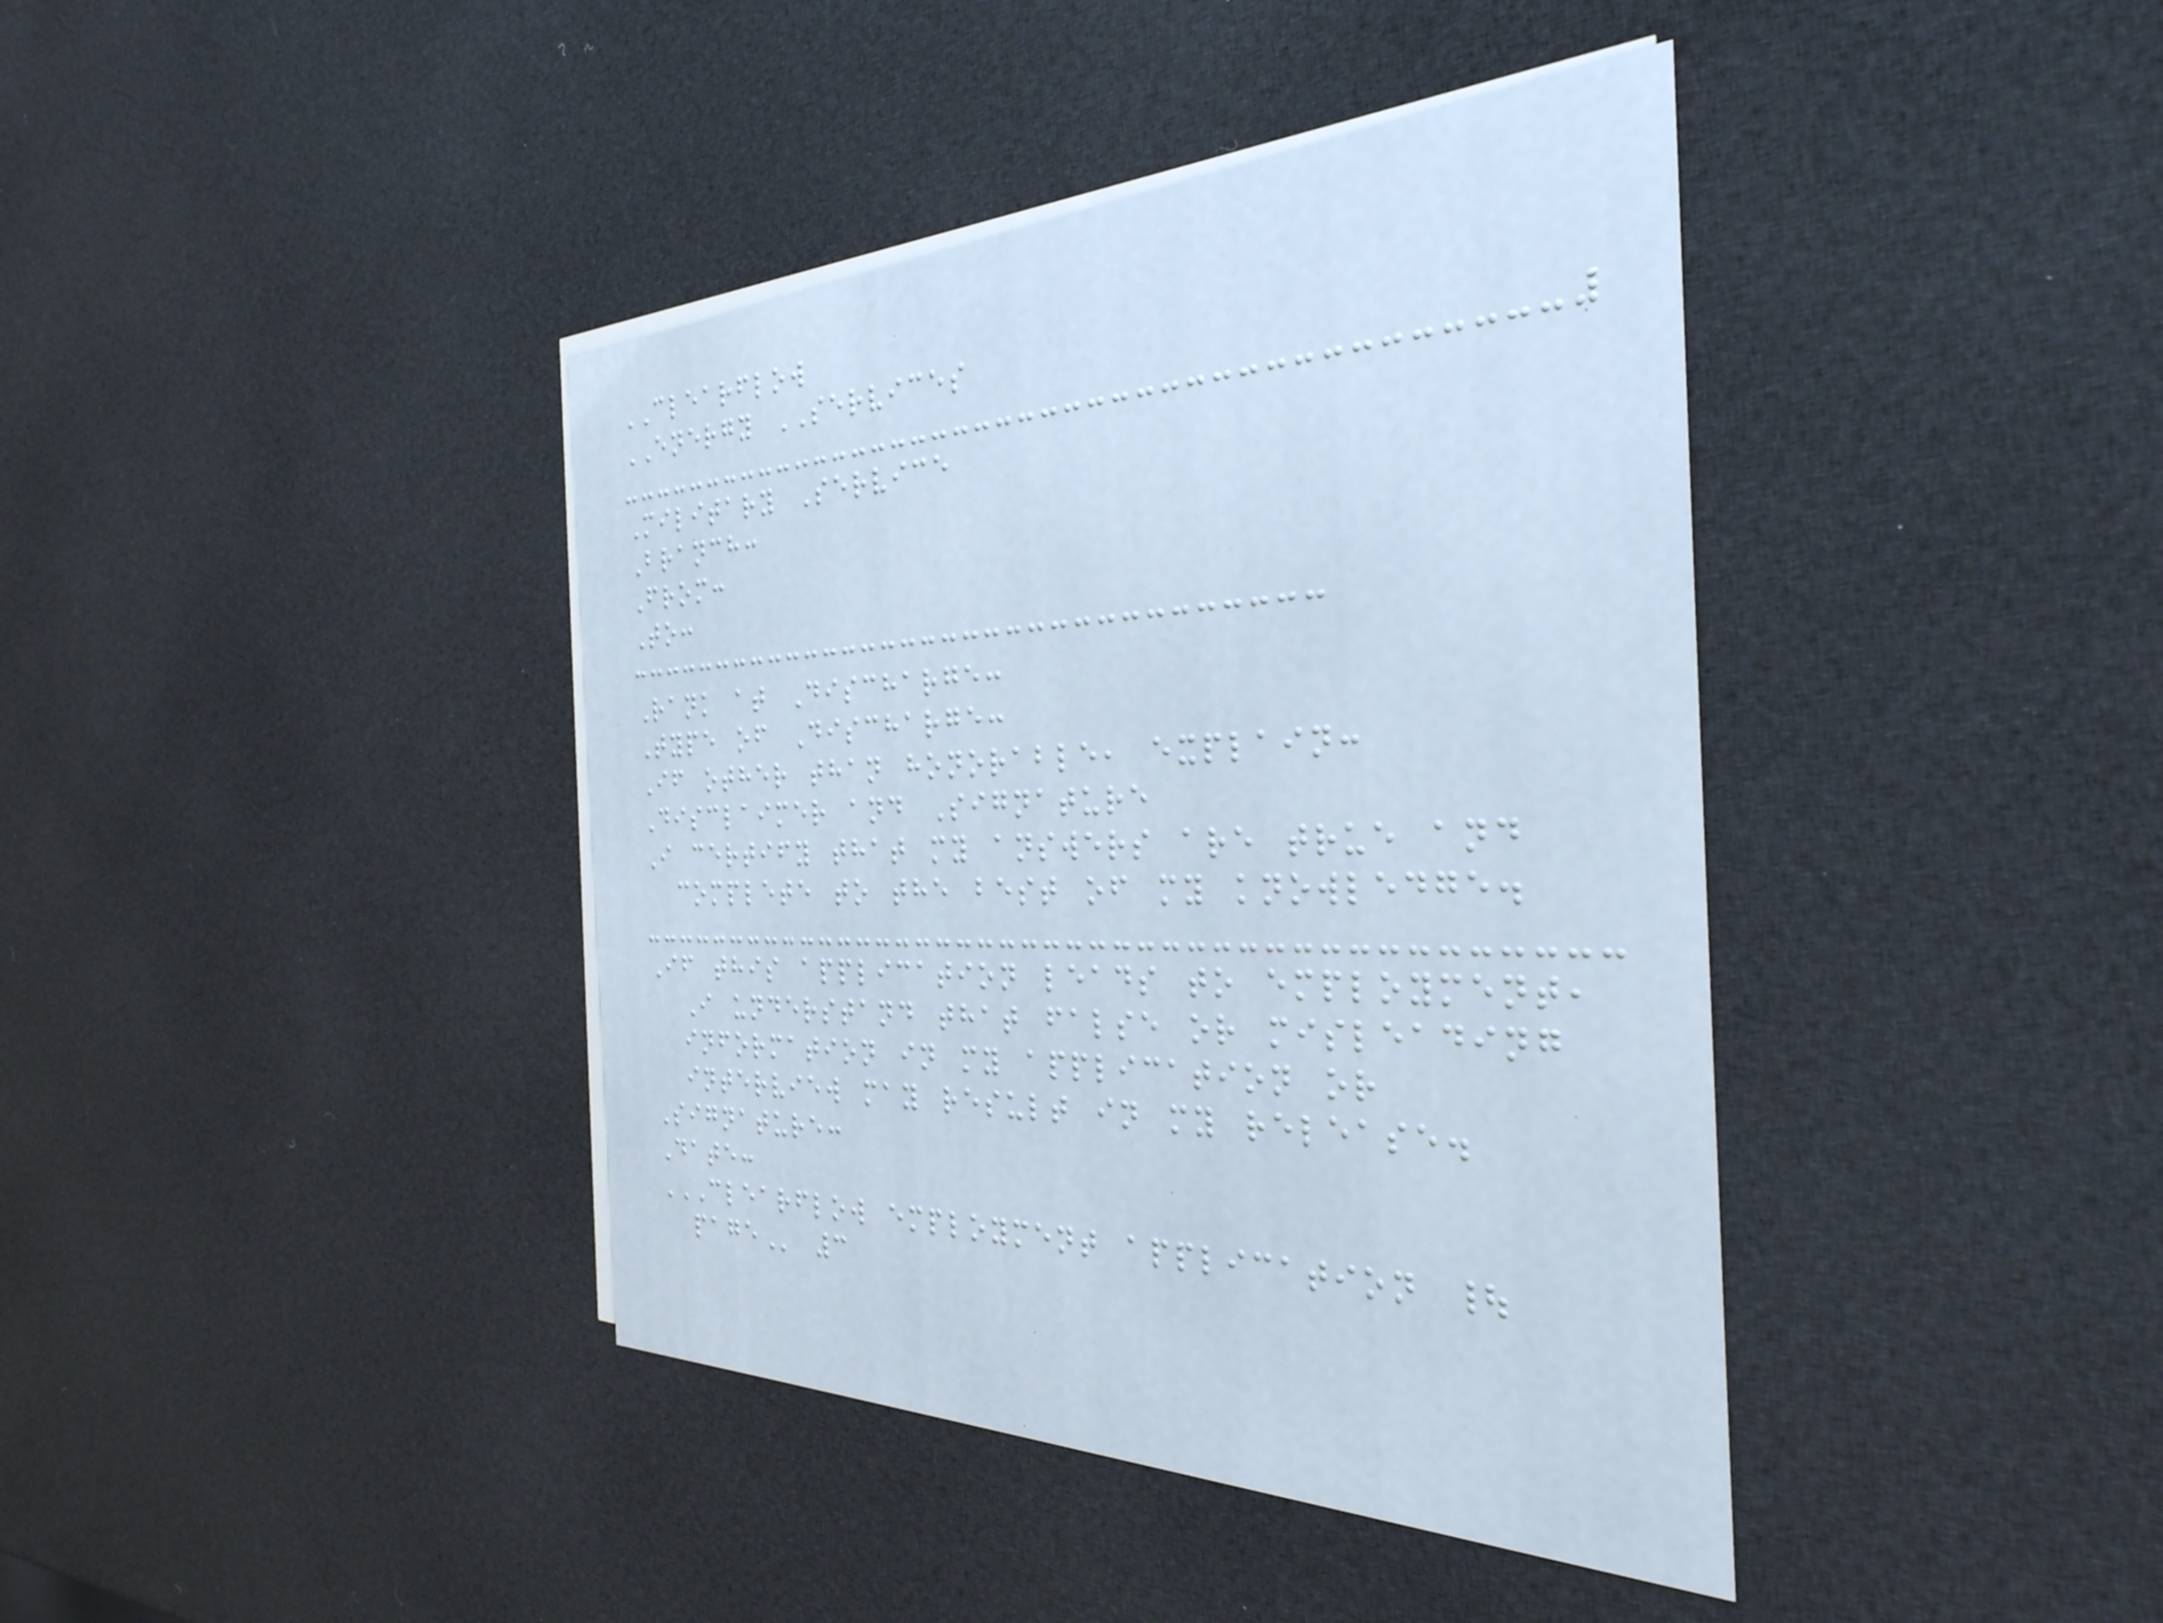CLEARFLOW
ENERGY SERVICES
Military Service
Branch:
From:
To:
Rank at Discharge:
Type of Discharge:
If other than honorable, explain:
Disclaimer and Signature
I certify that my answers are true and
complete to the best of my knowledge.
If this application leads to employment,
I understand that false or misleading
information in my application or
interview may result in my release.
Signature:
Date:
CLEARFLOW EMPLOYMENT APPLICATION |
PAGE 3
